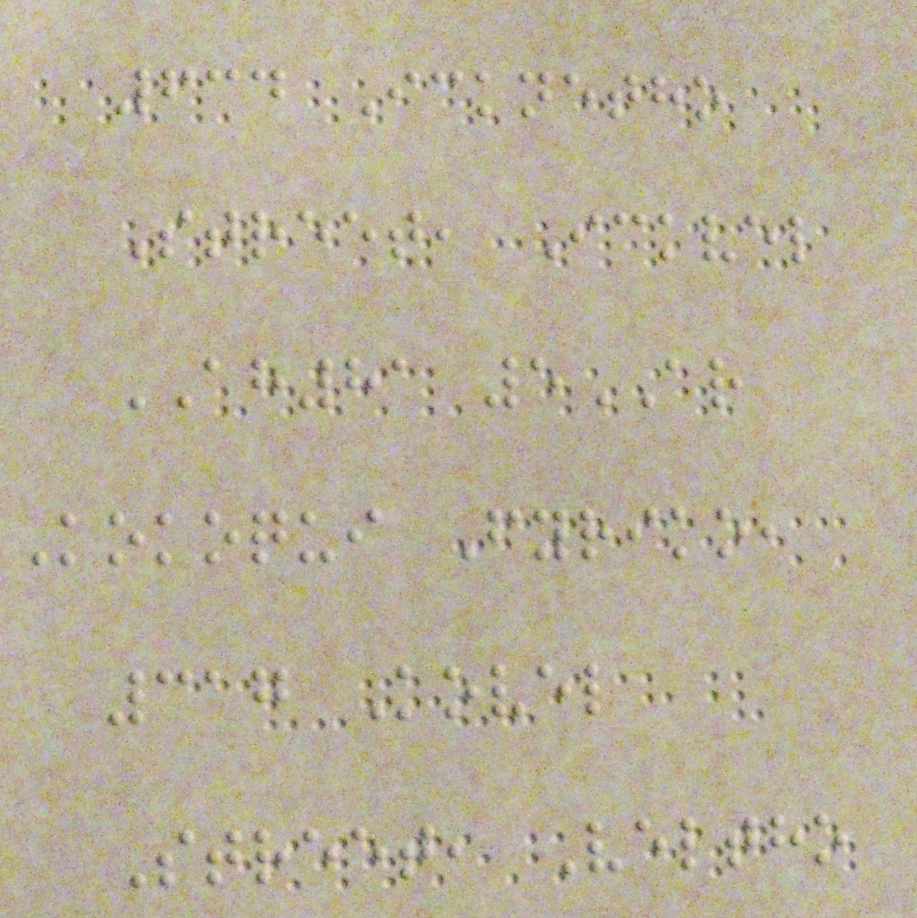634 Icknetho
Street, Ickvel
AH81 5AR
Kokoqui Fyriko,
317 Kovel
Street, Veltho
